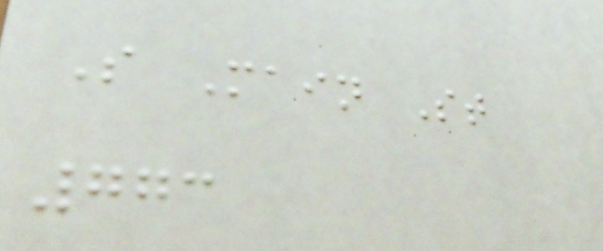S Main St
773
